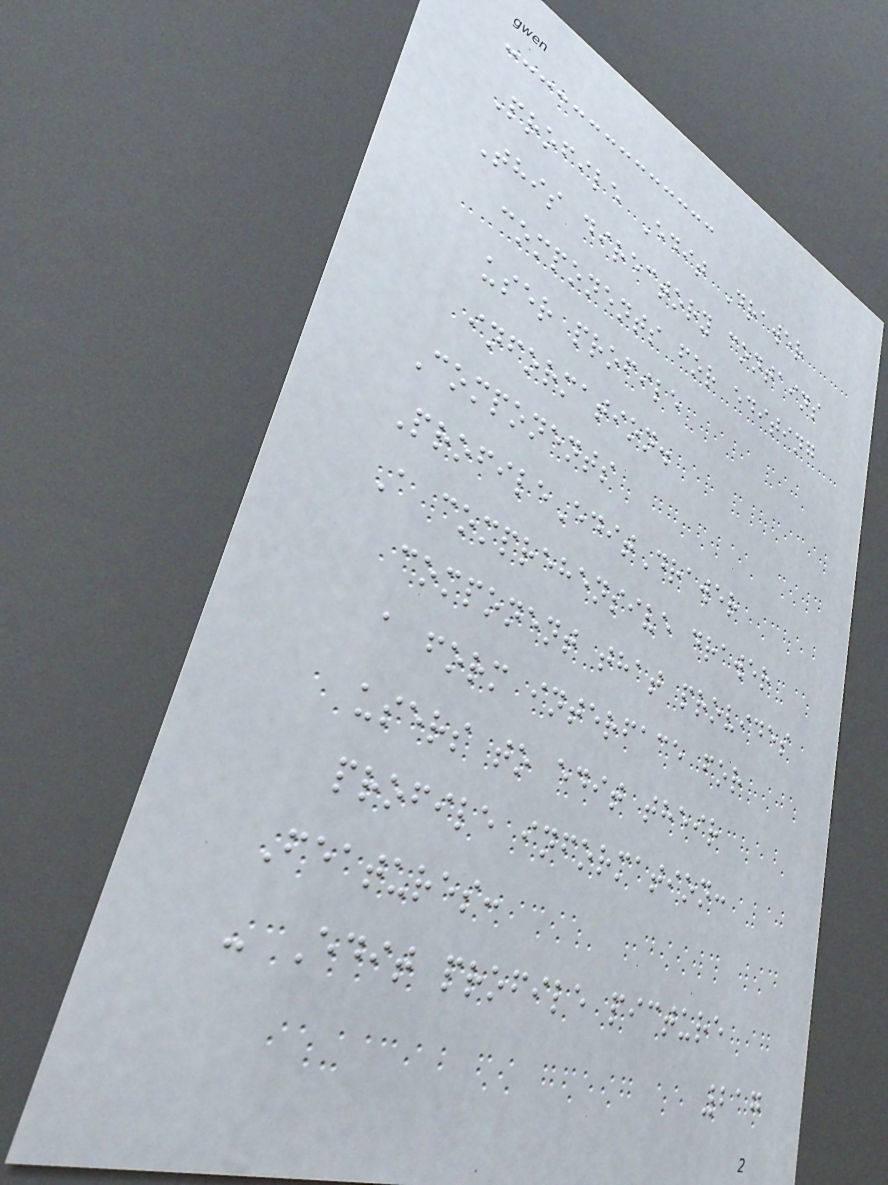Profile Edit Drawer
This directory contains
components for editing
user profile
information.
Components
ProfileEditDrawer
A comprehensive drawer
component that provides
a form interface for
users to edit their
profile information:
Features:
- Edit profile picture
217
